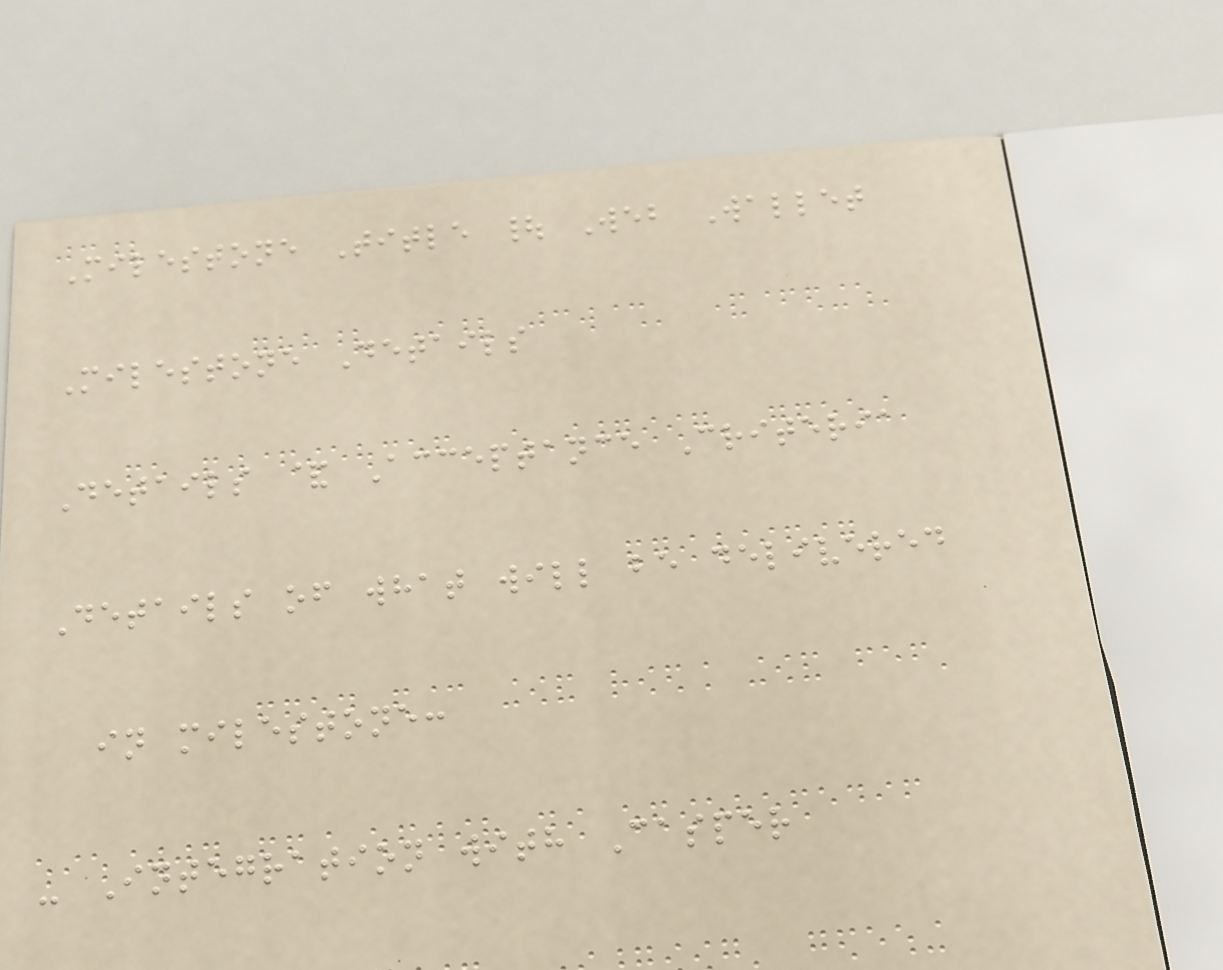Milestone Title | Web Wallet
Milestone Details
Details & Acceptance Criteria
Details of what will be delivered
in milestone:
- Integration with Casper
